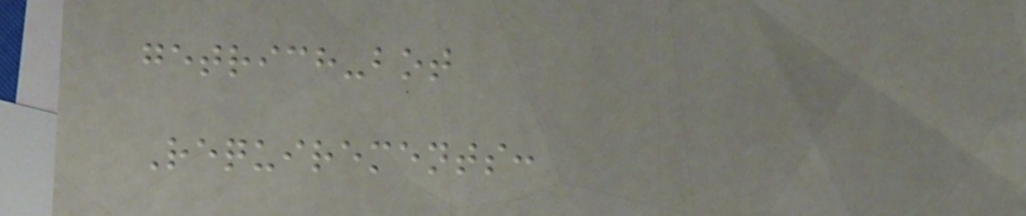getrich-bot
Requirements:
